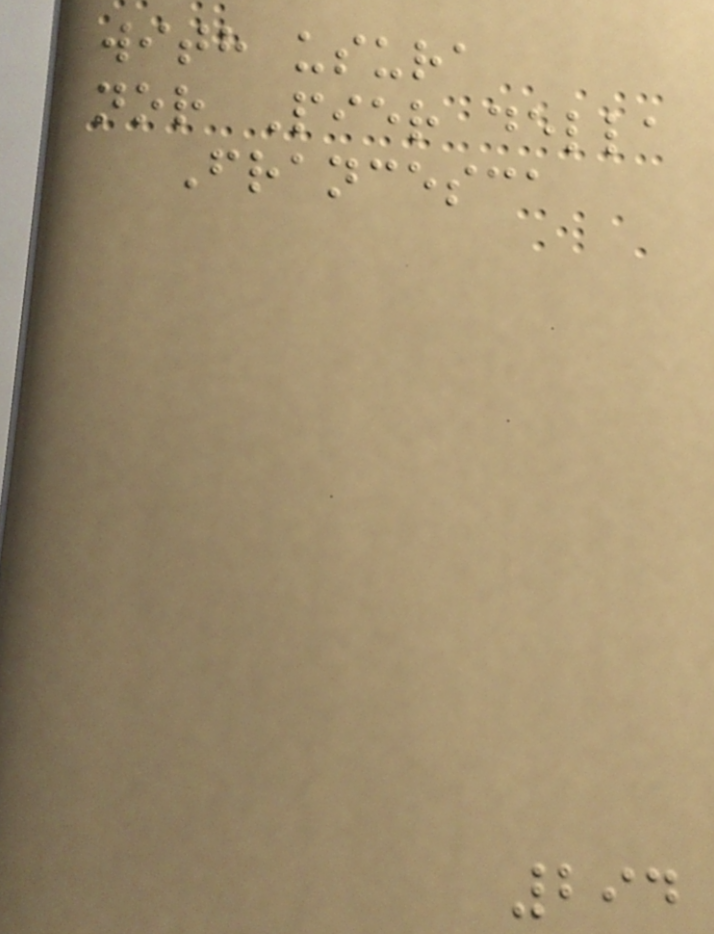with usura
nor Pier della
Francesca
294
